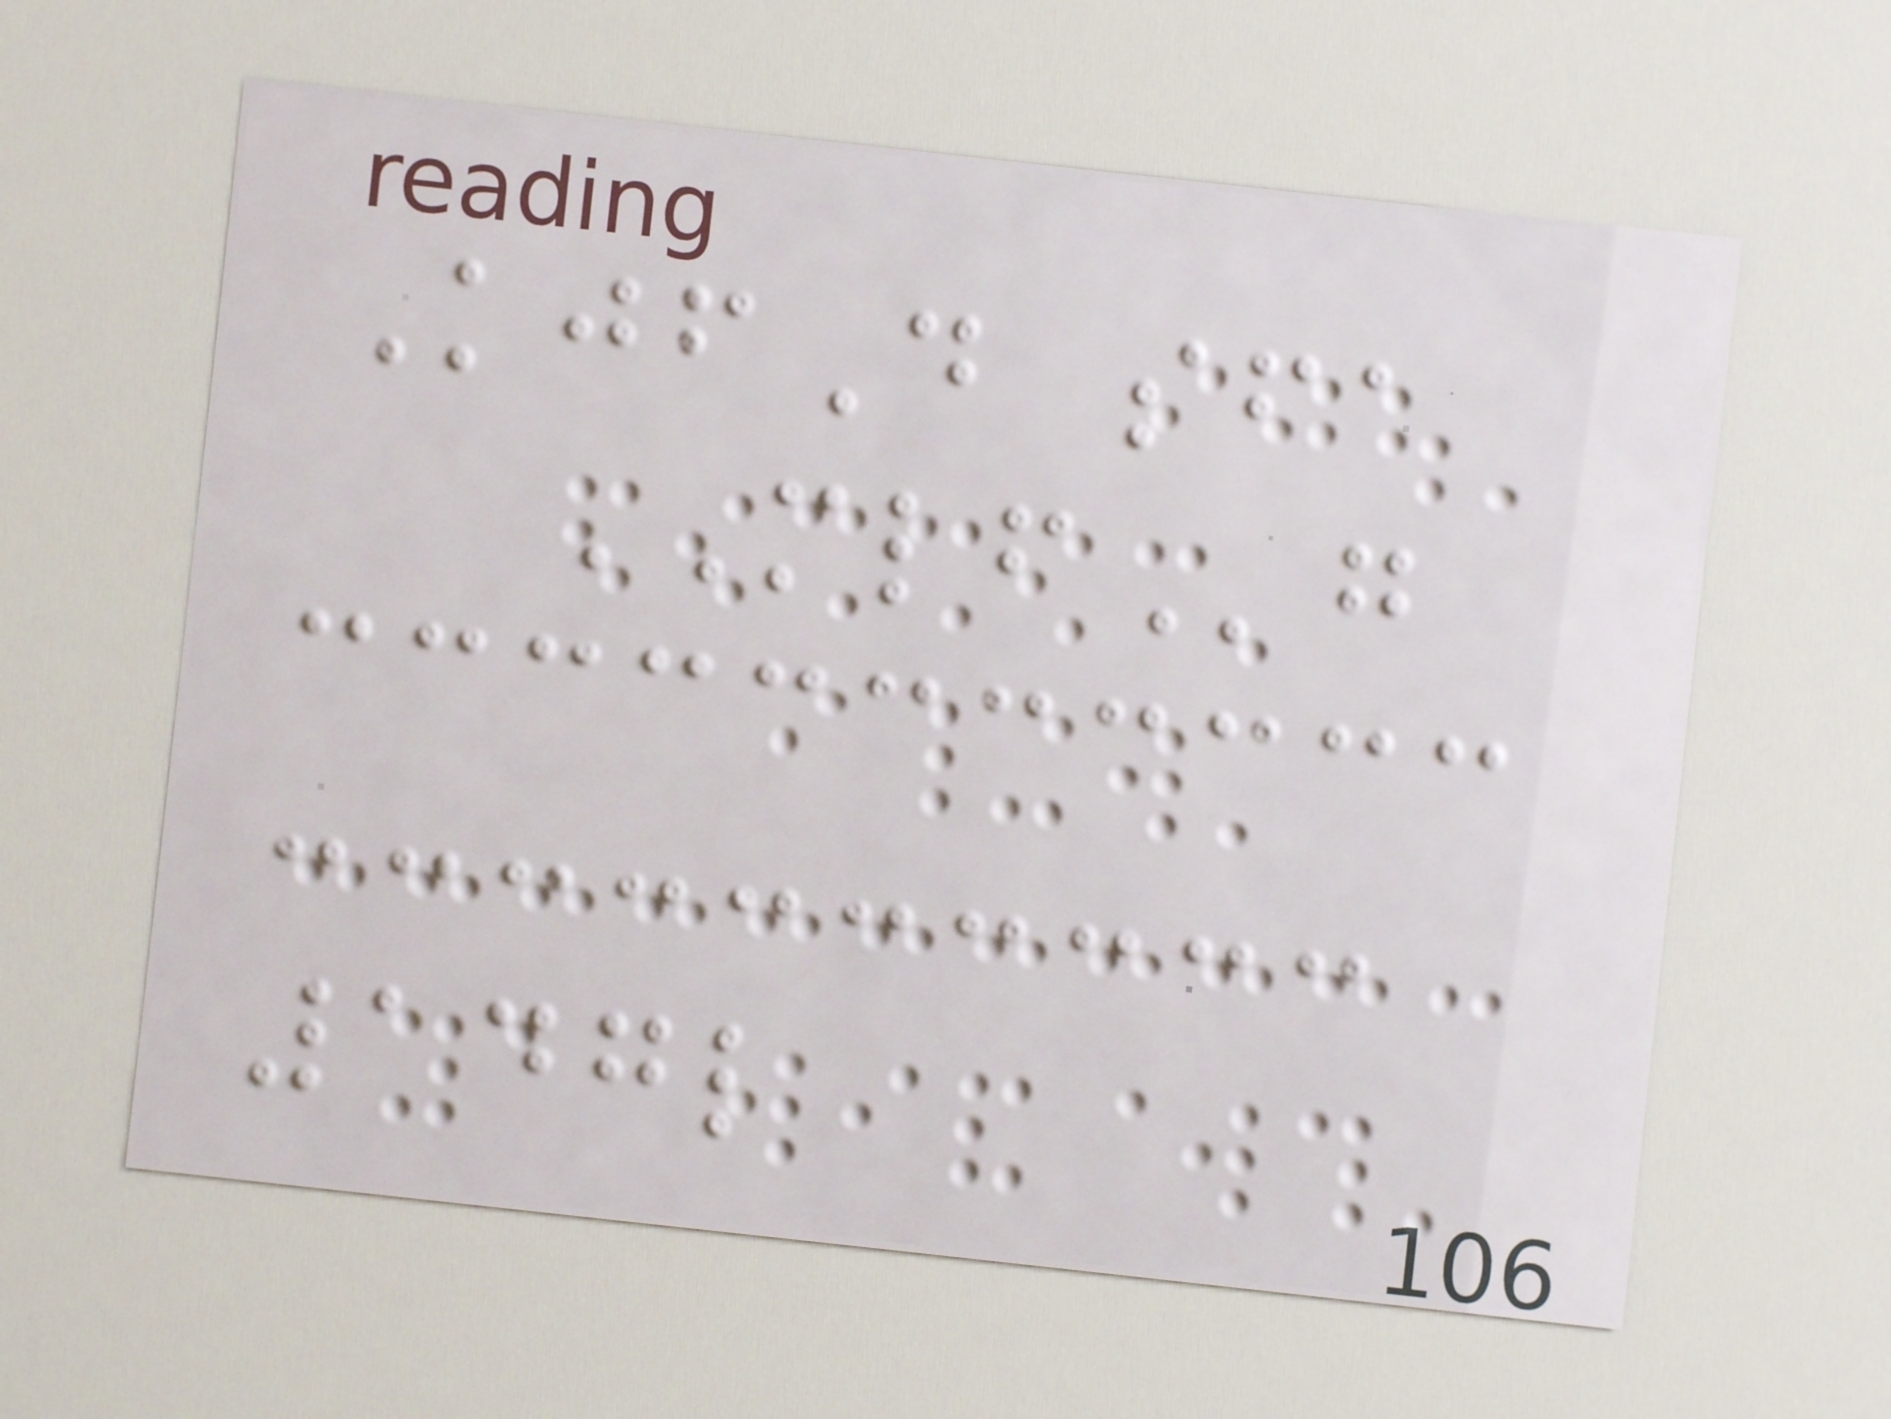KjfD sfa
MLFg
147l
